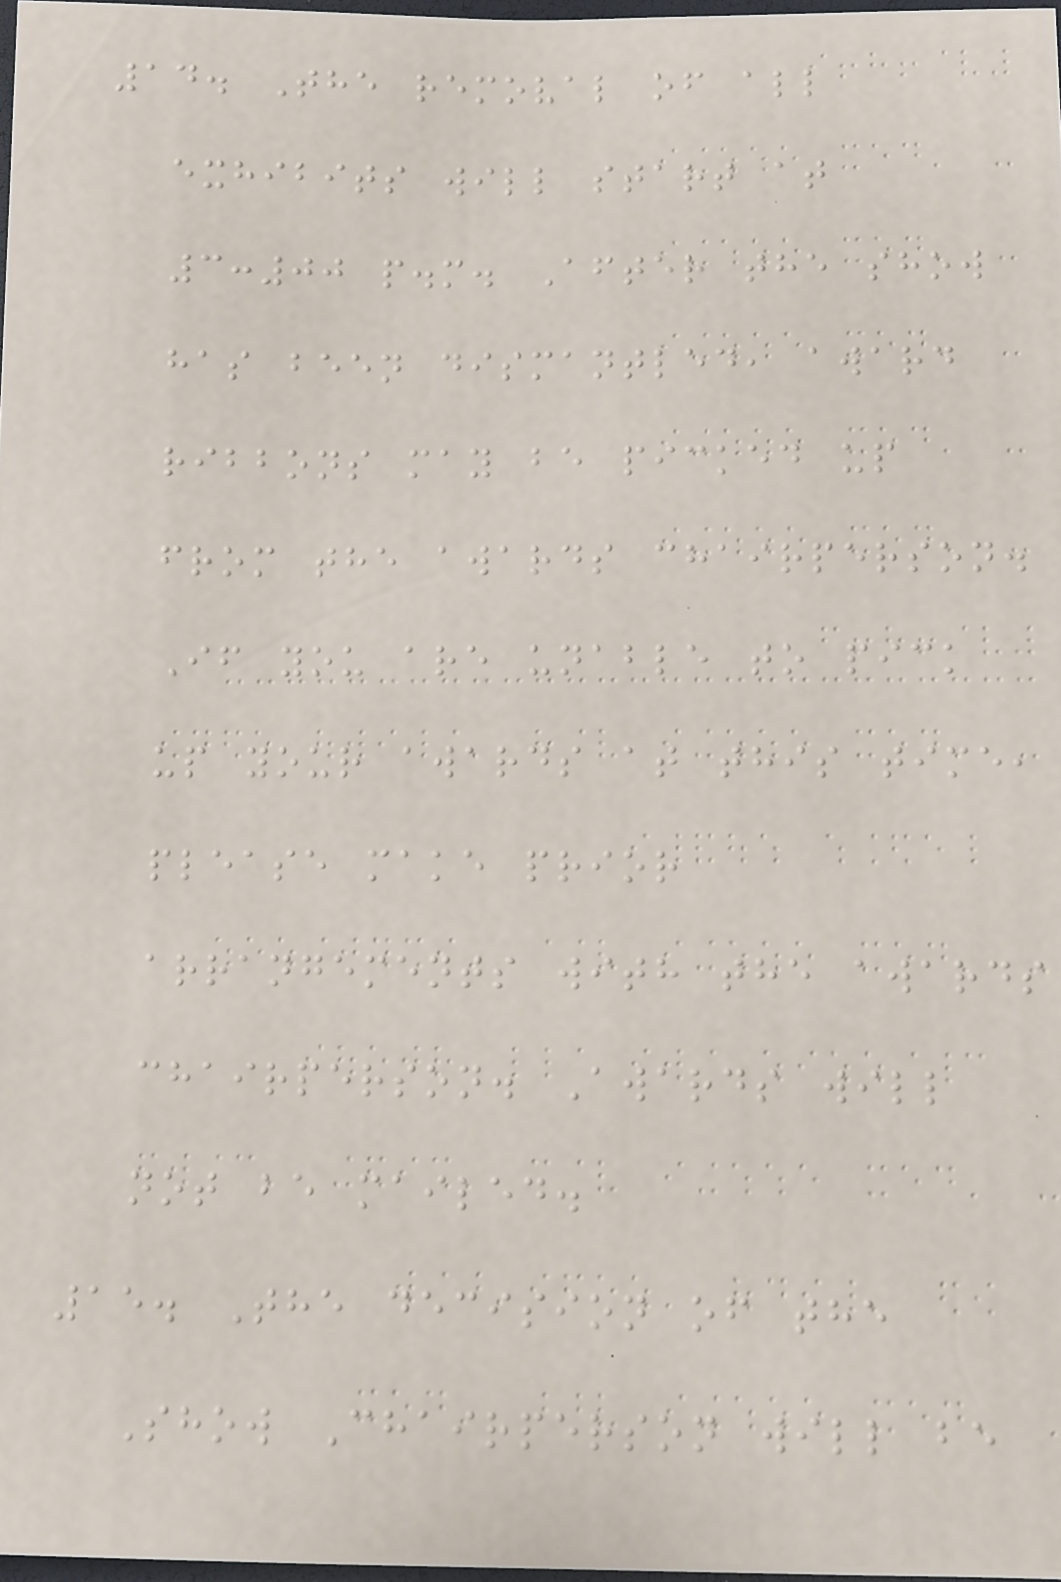14. The removal of all
exhibits will start at
3:00 p.m. After the show
has been dismantled, award
ribbons may be picked up
from the awards chairperson.
If you are unable to pick
up your awards at this time,
please make prior
arrangements with the awards
chairperson. Awards will
not be mailed.
15. The decision of the
Show Chairperson will be
